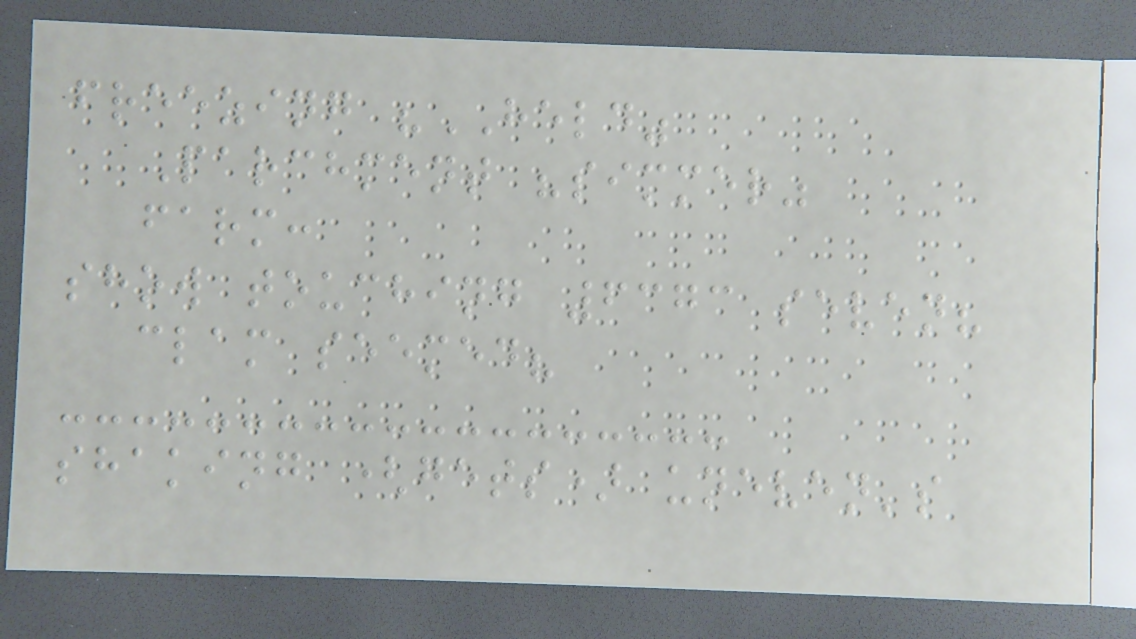freezing "HELD"
Parchment "simmer"
farm:
show touching 6373 seven?
clam seemed?
shaking (gets) uneven's
